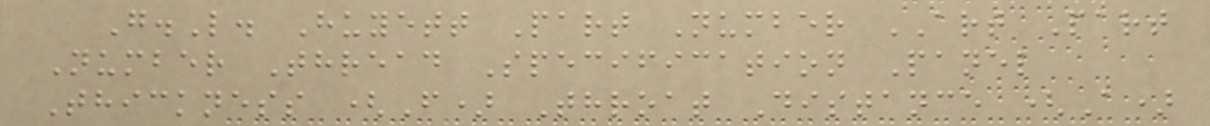G.L. Huyett Part Number ART Part
Number Thread Specification Panel
Thickness (F) Throat Distance (A)
